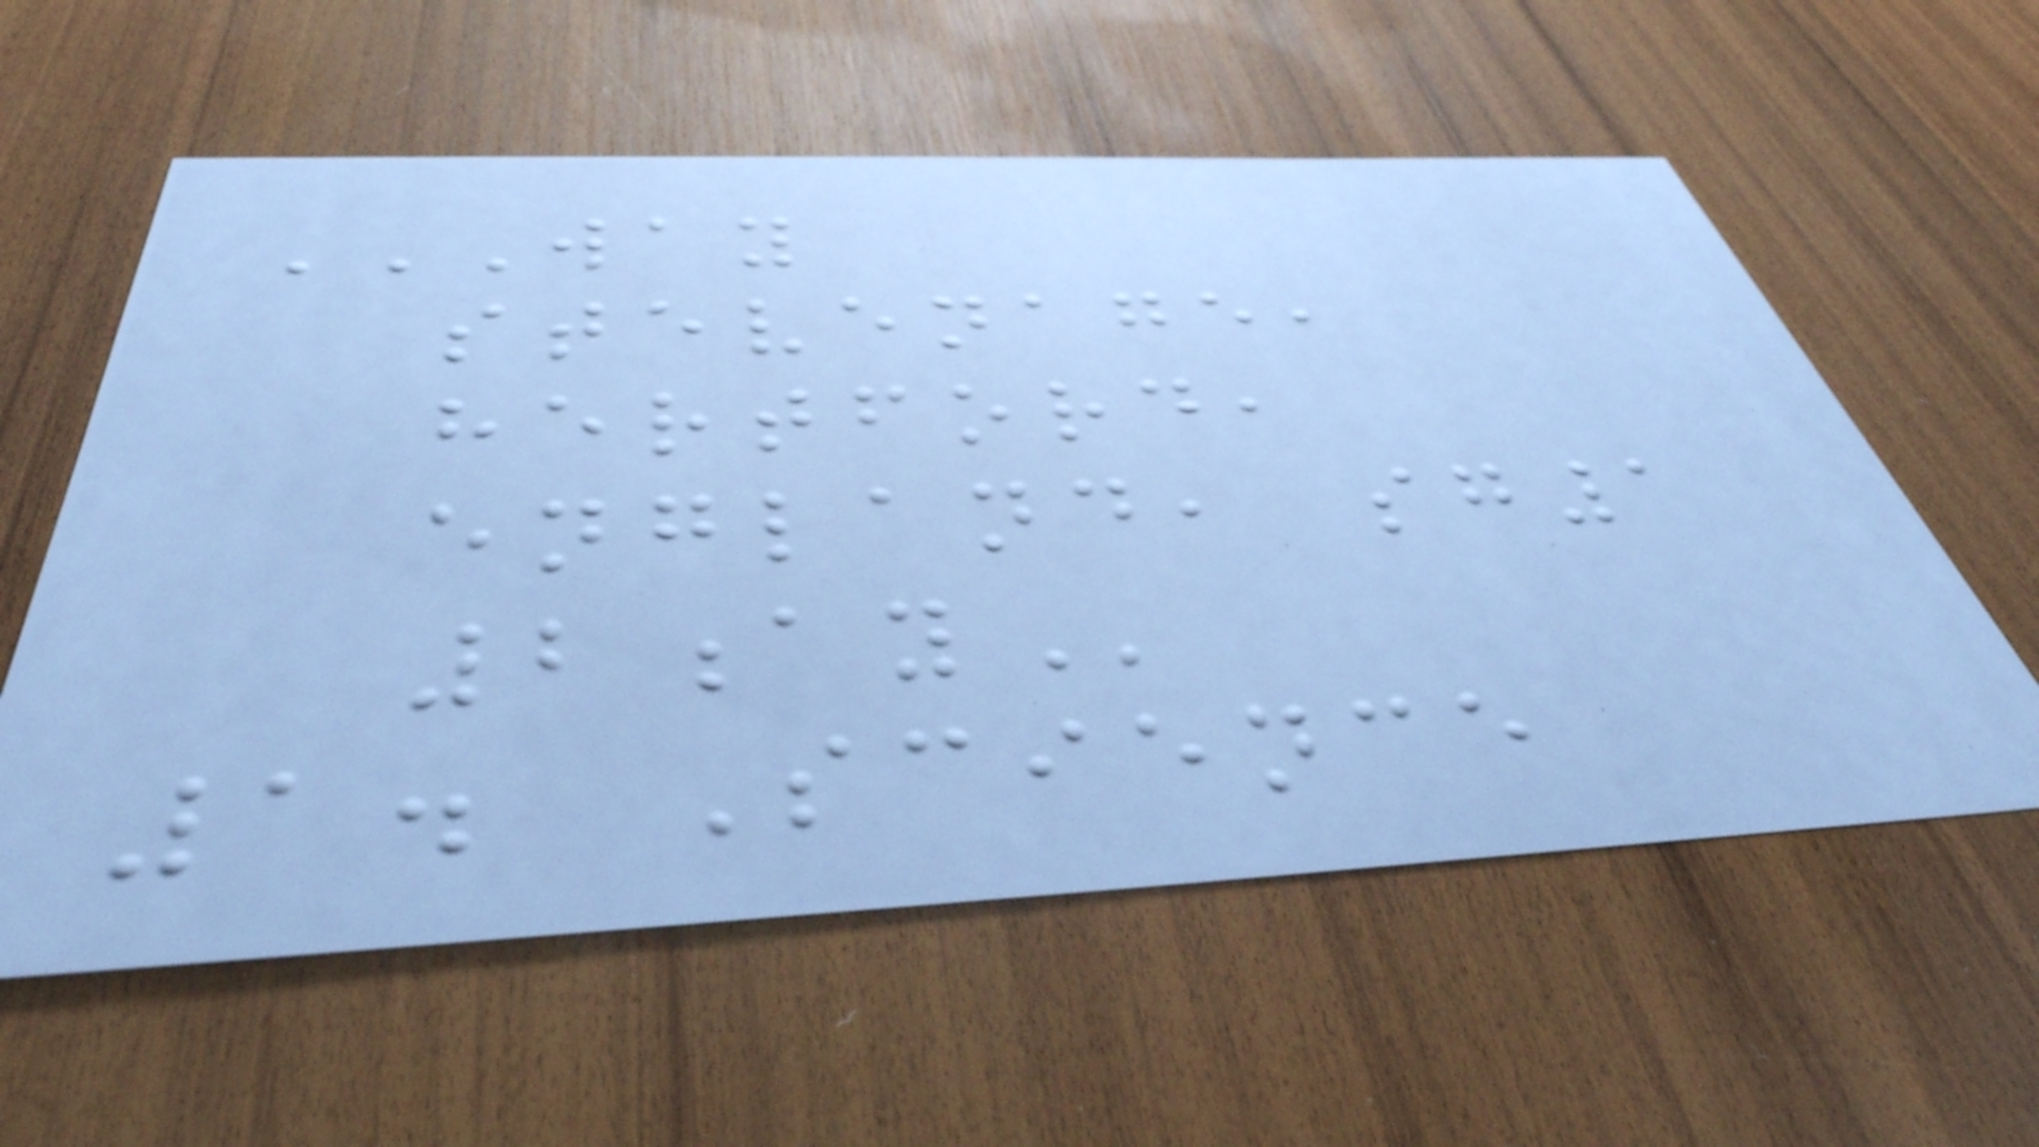WAY
STEVENAGE,
HERTFORD,
ENGLAND, SG1
2AY
1. Science
